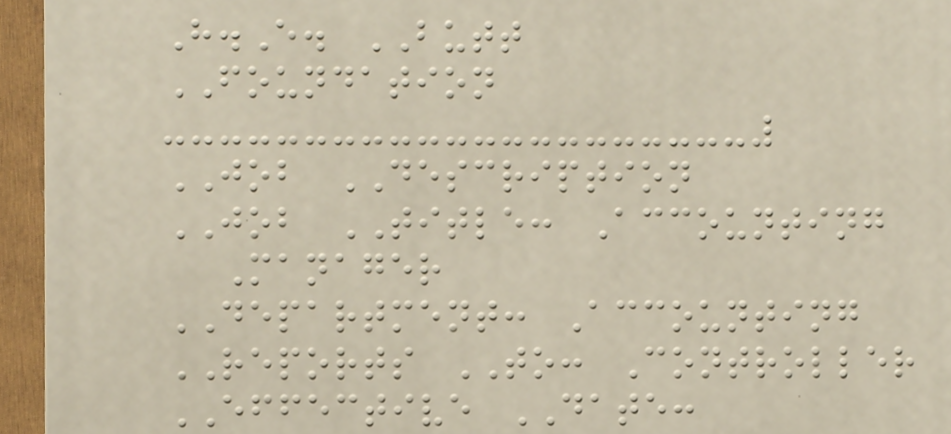H.E. BUTT
FOUNDATION
JOB DESCRIPTION
JOB TITLE: Accounting
Manager
DEPARTMENT: Accounting
REPORTS TO: Controller
EFFECTIVE DATE:
